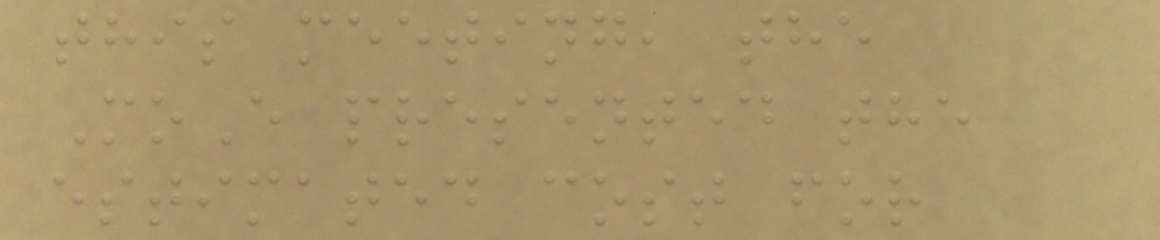this meeting, the
MoE presented the
estimated cost for
